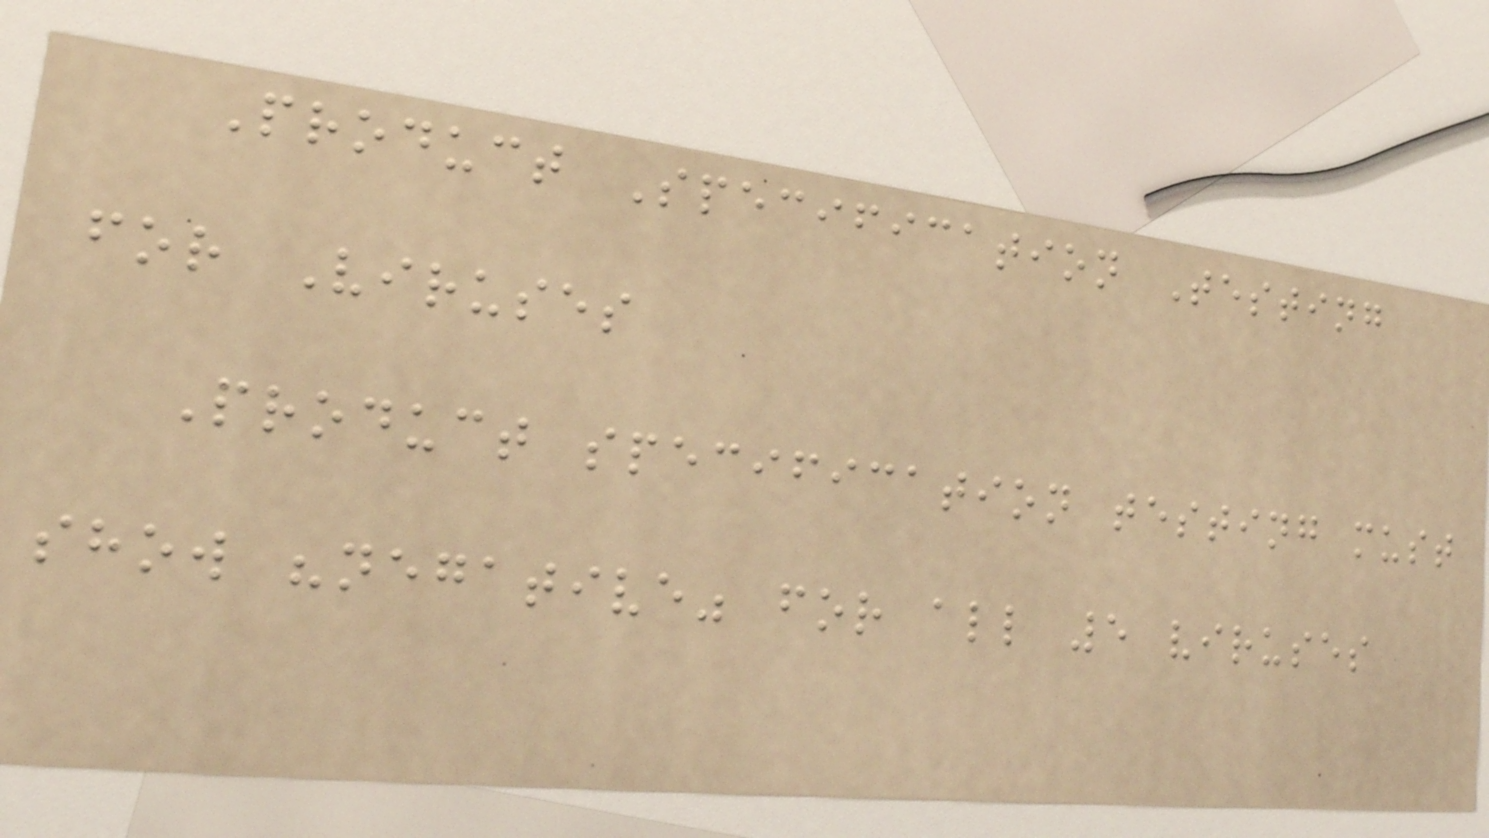Product Specification Testing
for Viruses
Product specification testing must
show "negative" for all 5 viruses
